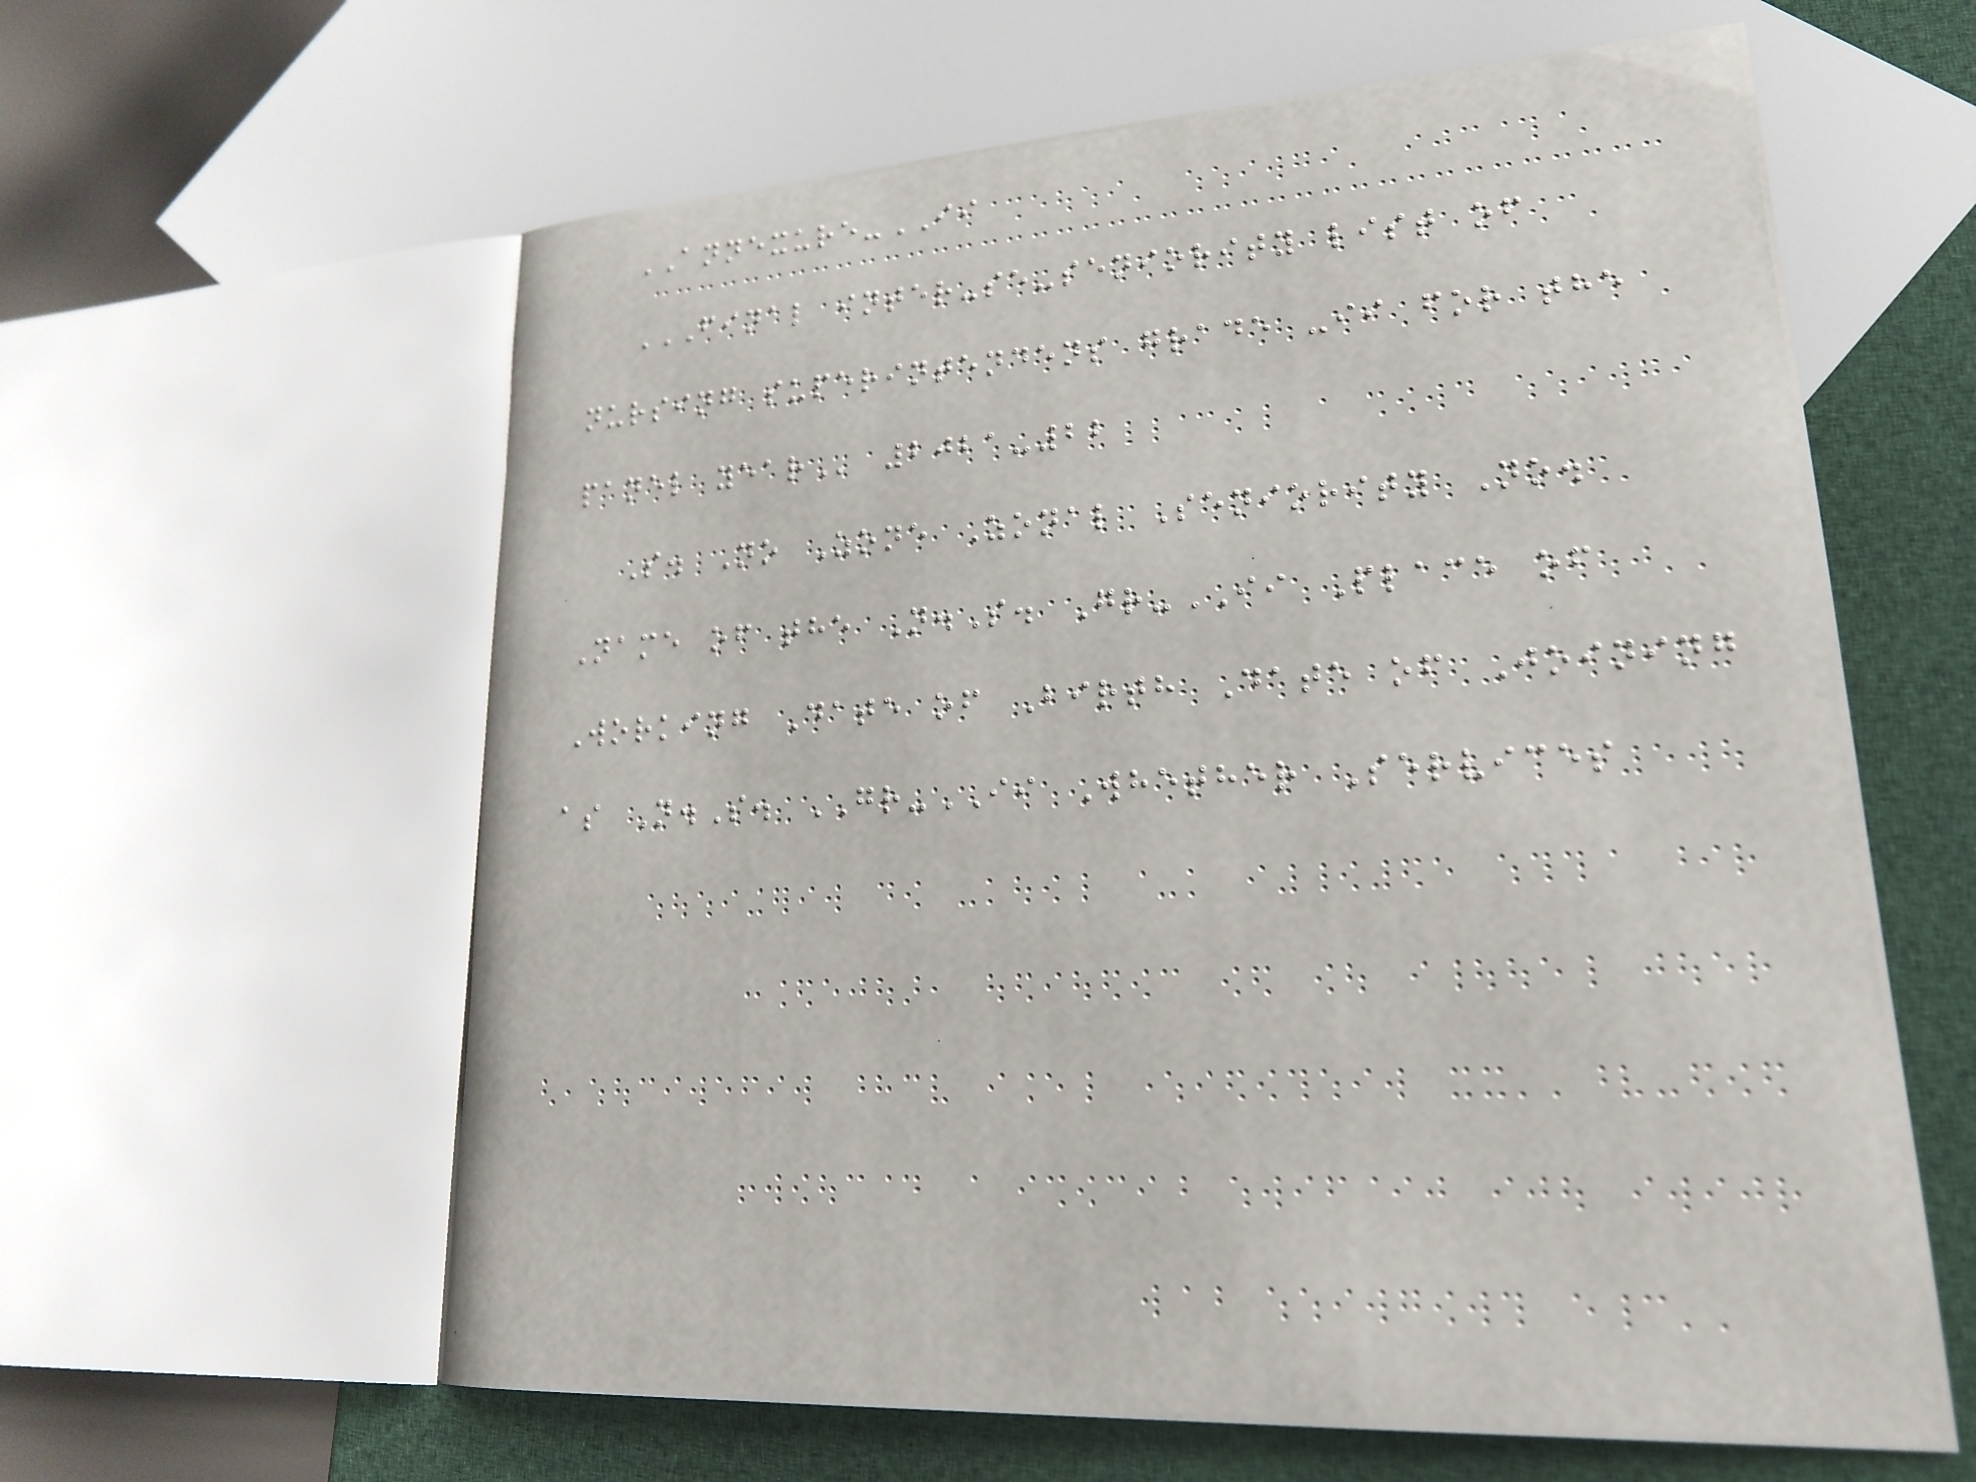ANNEXURE-II
FINAL INTER-SE-SENIORITY LIST OF
NURSING SUPERINTENDENS GRADE -II FOR THE
PANEL YEAR 2021-22
S. No Zone Zonal Seniority No.
Name of the N.S. Gr-II Place of
Working Date of Birth Date of Joining
as N.S. GR-II Whether Services
